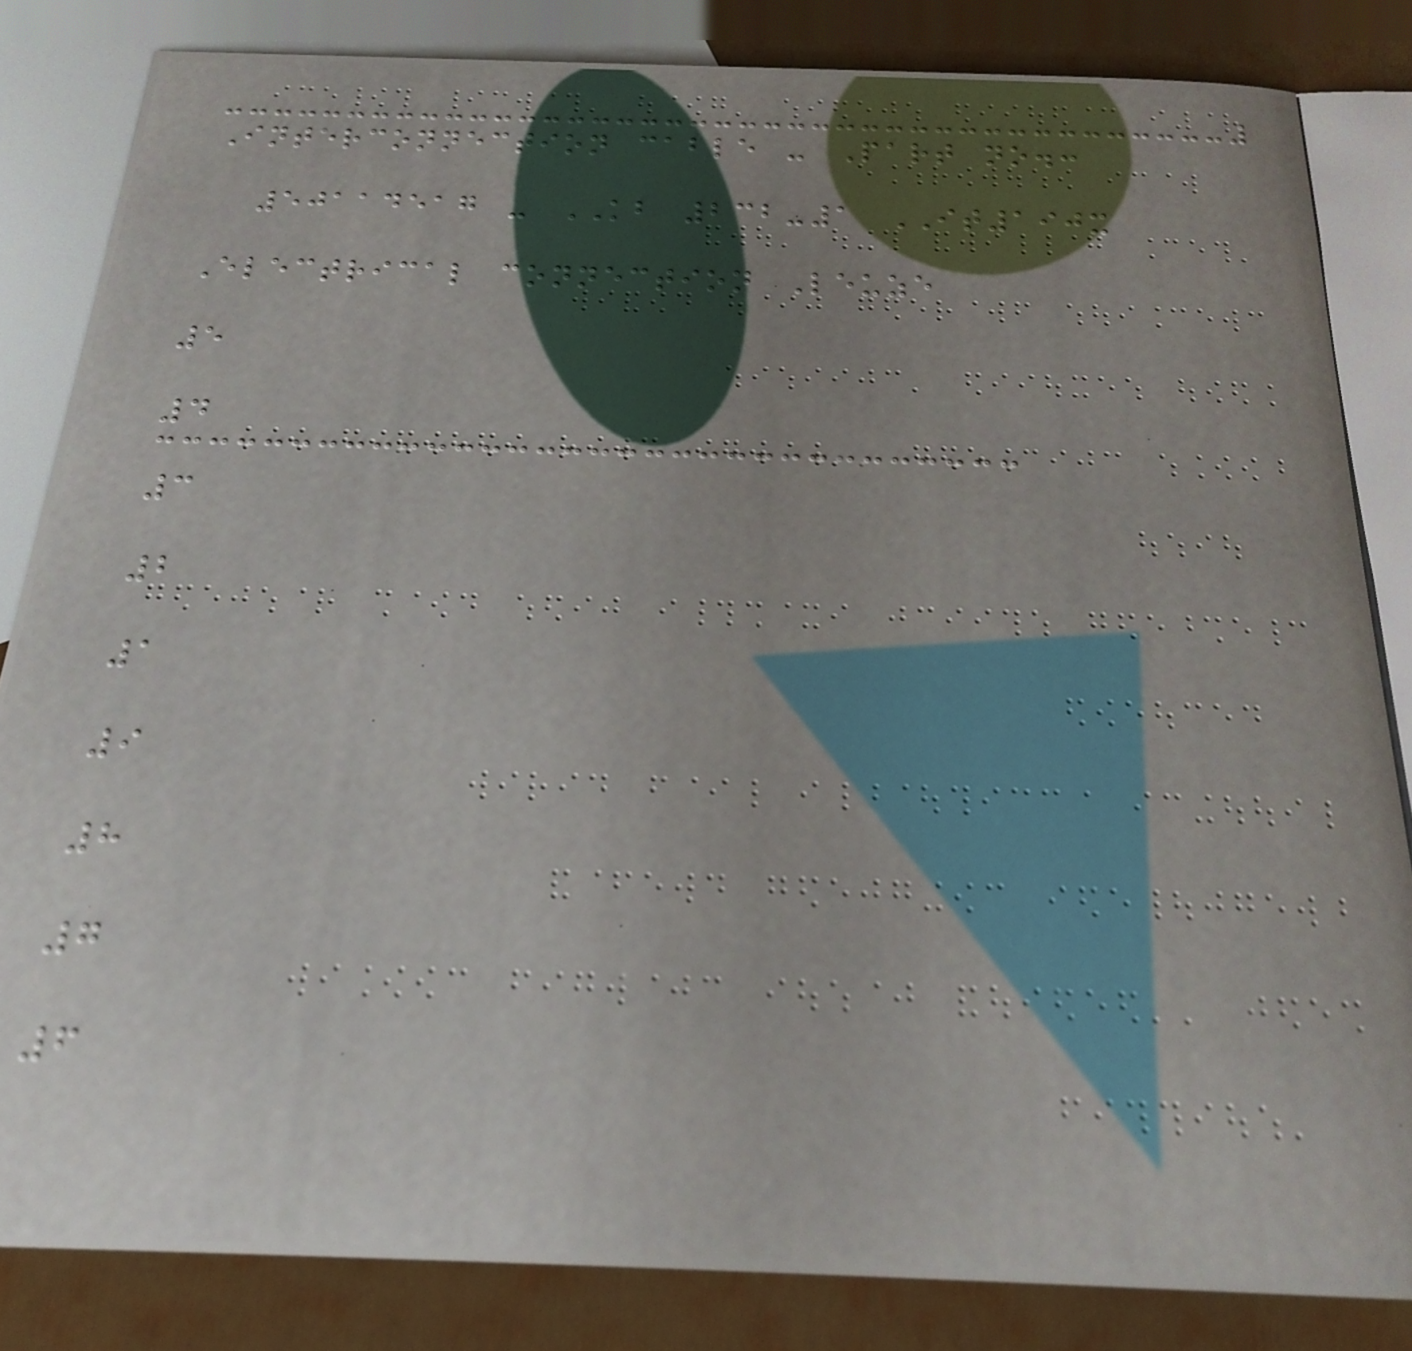Interconnection cable - Part no.:
50114517 - KB 232-1 IT190x
Electrical connection Leuze
5
4
3
2
1
9
8
7
6
